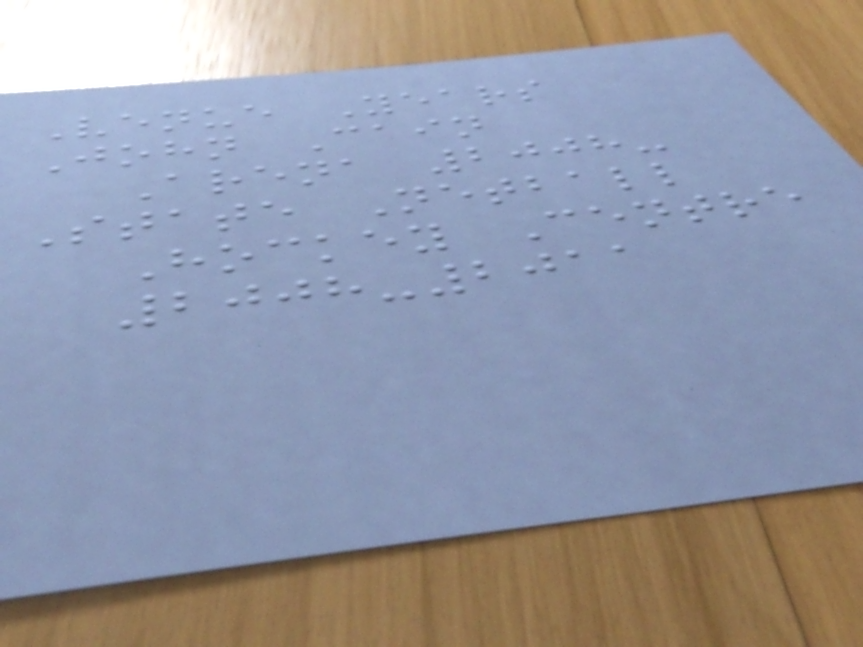Venue Years
John Cain
Arena 2008-
State Netball
Hockey Centre
2008-2011
